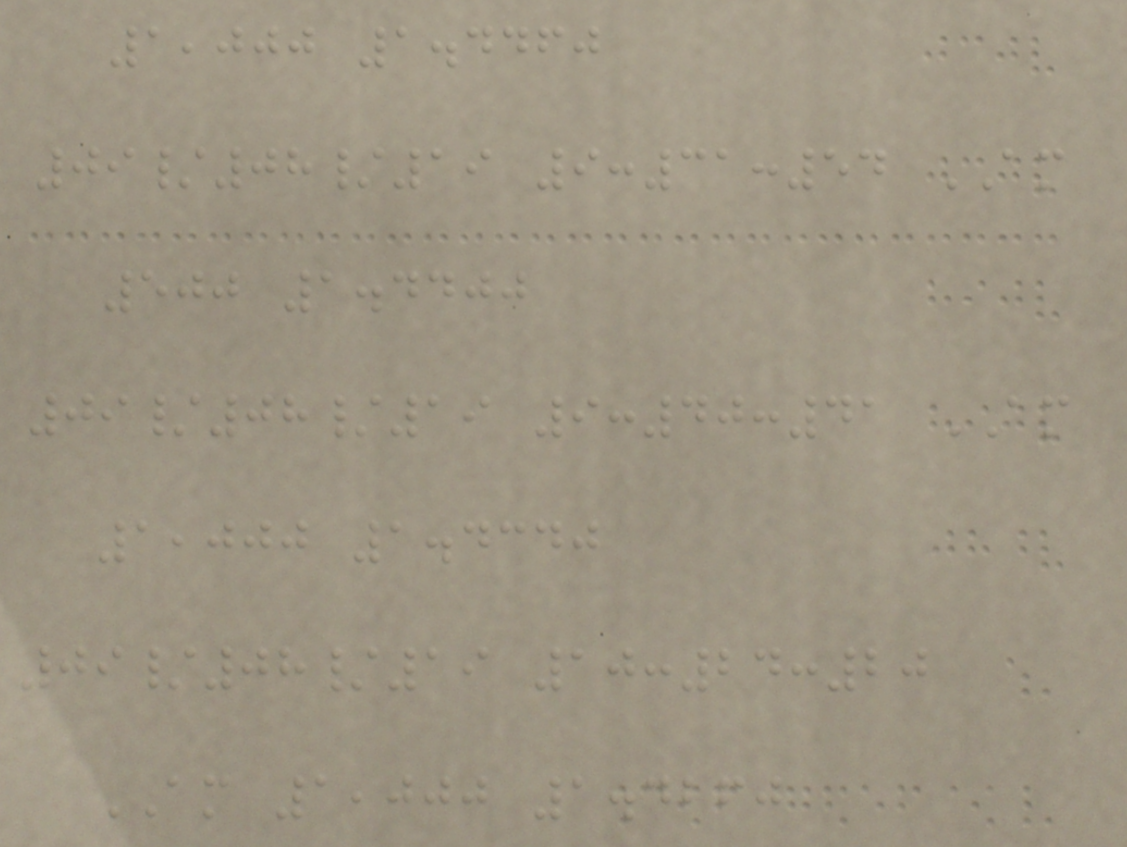1,000 1.4460
09/08/19 9:31:54 AM
500 1.4400
09/08/19 9:40:41 AM
1,000 1.4340
09/08/19 10:24:20
AM 1,000 1.4260
